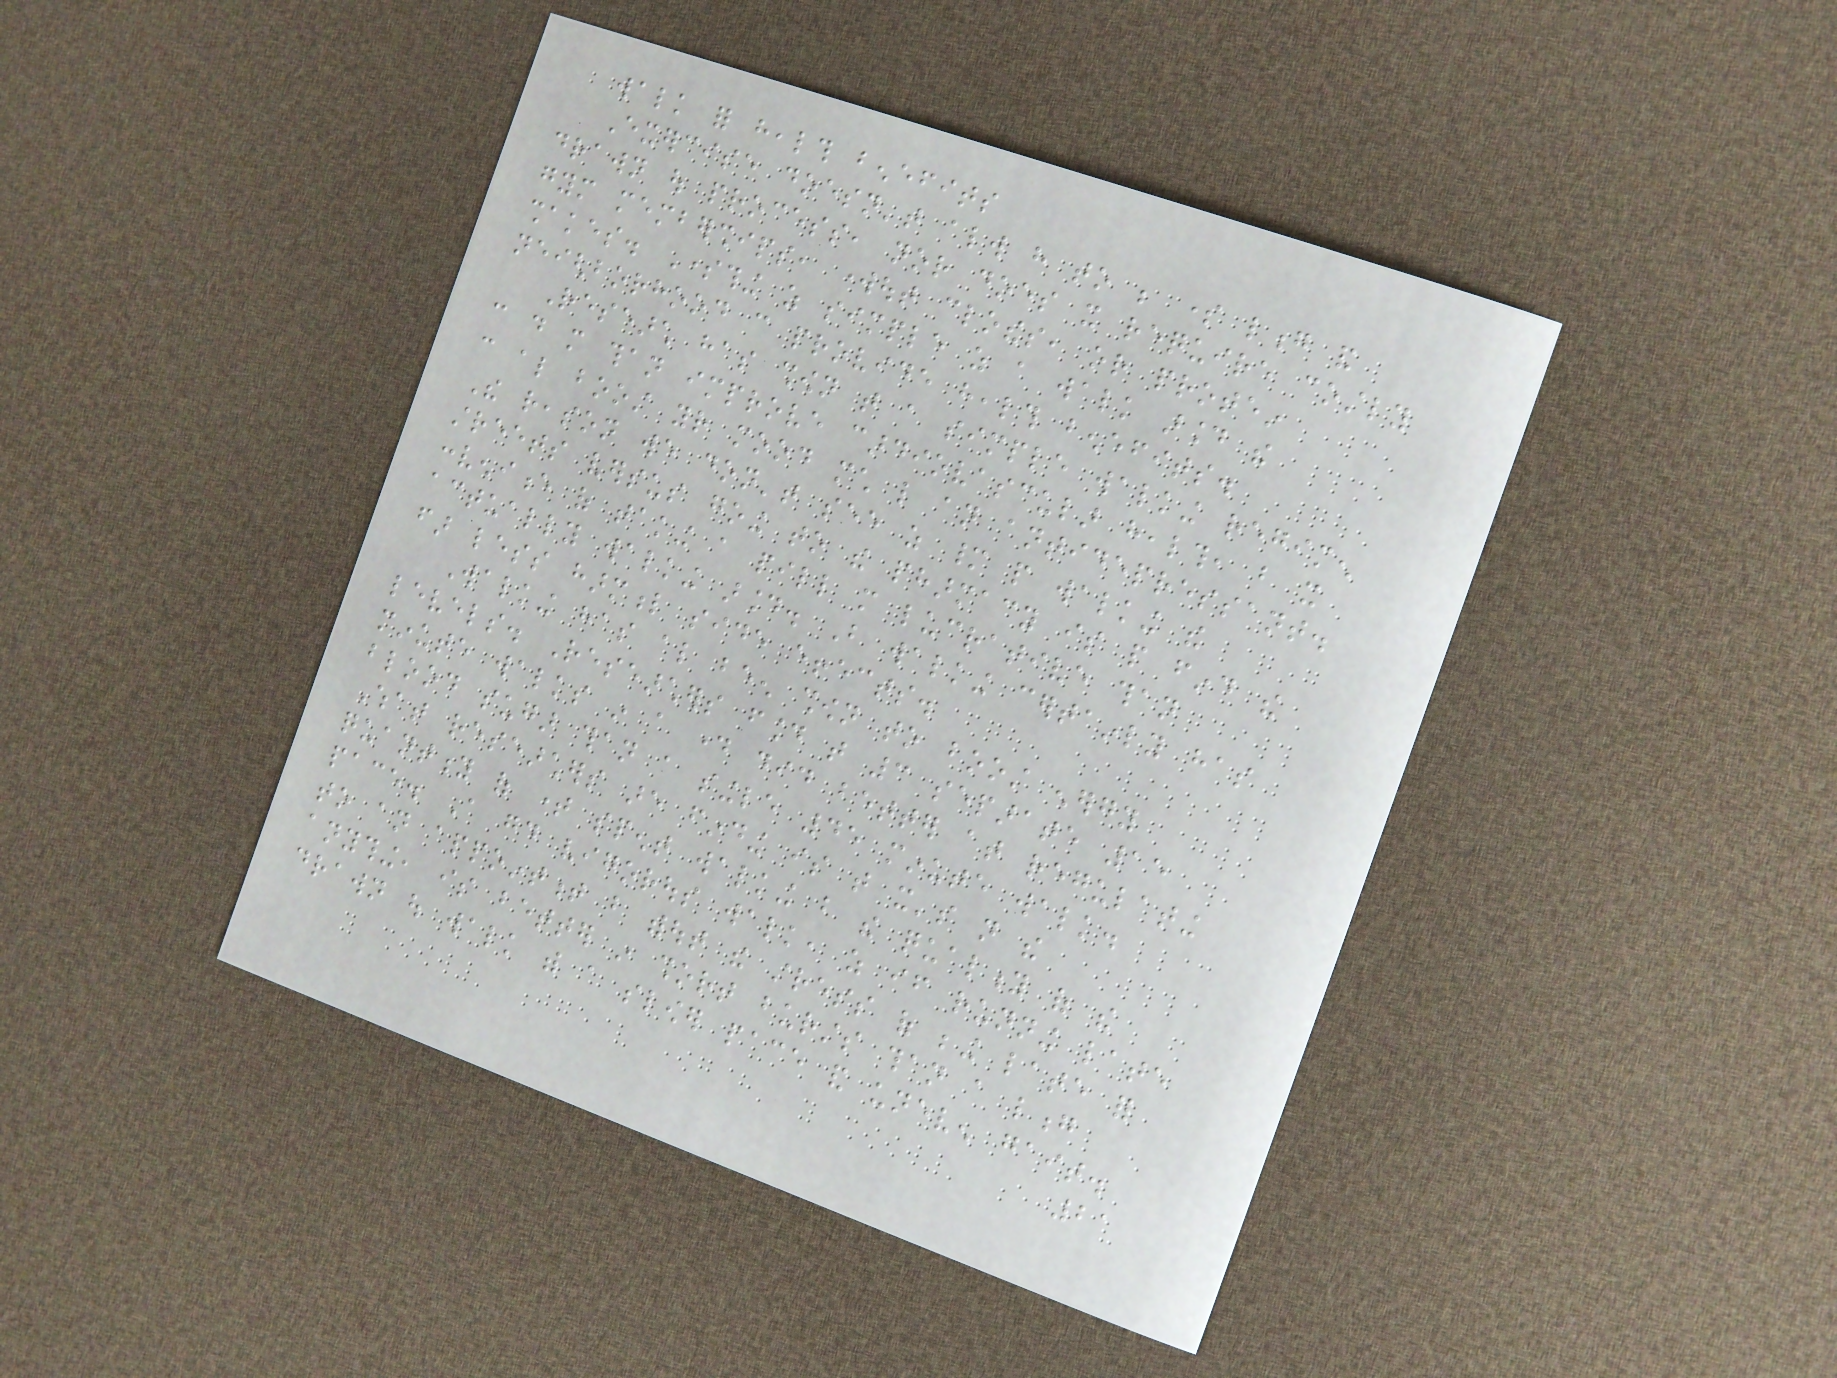walk for health benefits
Exercise doesn't always have to be some long and
drawn out process, nor does it require costly
gym memberships, workout clothes, or protein
shakes. Something as simple as a walk around the
neighborhood can provide health benefits.
Research has shown that a simple walking regimen
can do more than improve cardiovascular health, but it
can also boost your mood much like an antidepressant.
The reason we don't see as many people walking the
streets versus going to the pharmacy is people find the
convenience of taking a pill more lucrative than
actually walking around. But walking certainly has
far less harmful side effects.
Walking has also been shown to boost energy
levels. Researchers found that 3 separate 15
minute walks in a day did better at regulating
blood sugar than a single 45 minute walk.
What researchers are finding is that it's not the
quantity of time spent walking but the quality of the
pace. A good vigorous walk, as if running late
to an appointment but without the stress of being late for
anything, is better in short bursts than a long
drawn out walk with a slower pace and uneven gait.
21
